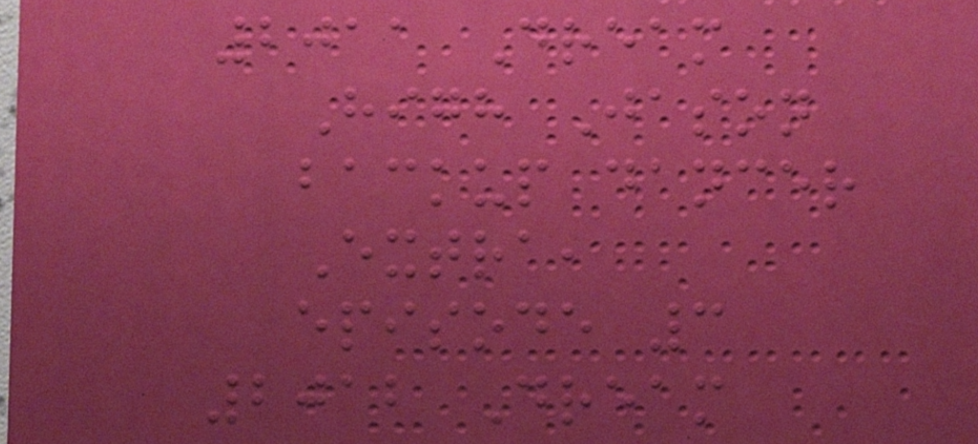2011 Dream
High Jason
backup dancer
Extra,
episode 3
2012 Dream
